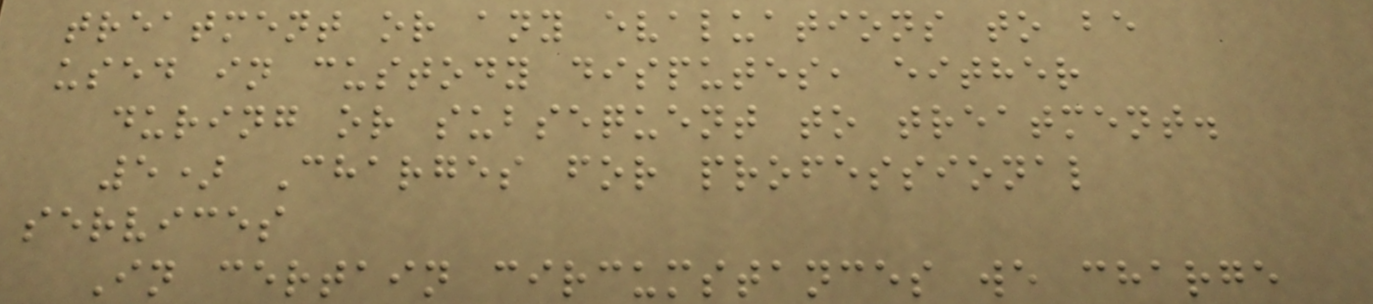treatment or any evaluations to be
used in custody disputes, either
during or subsequent to treatment.
5) Charges for professional
services
In certain circumstances we charge
